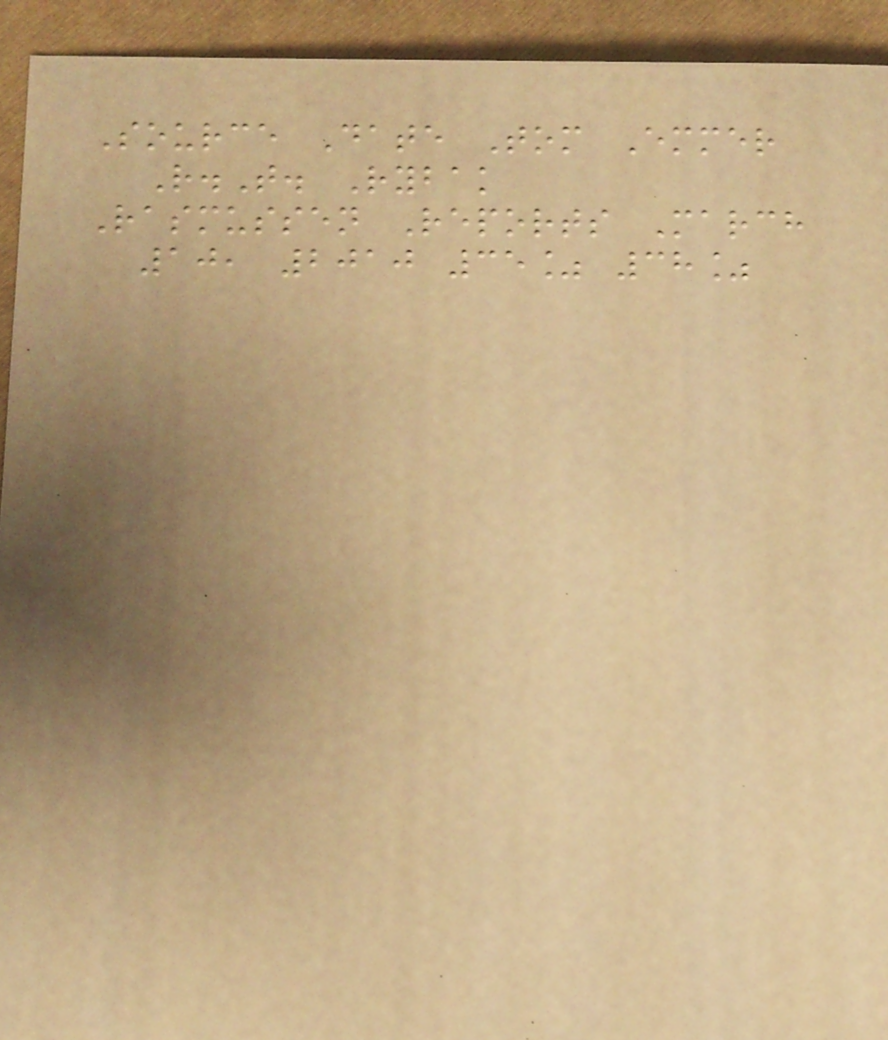Source Date Tom Emmer
R.T. Rybak
Rasmussen Reports March
10, 2010 35% 38%
